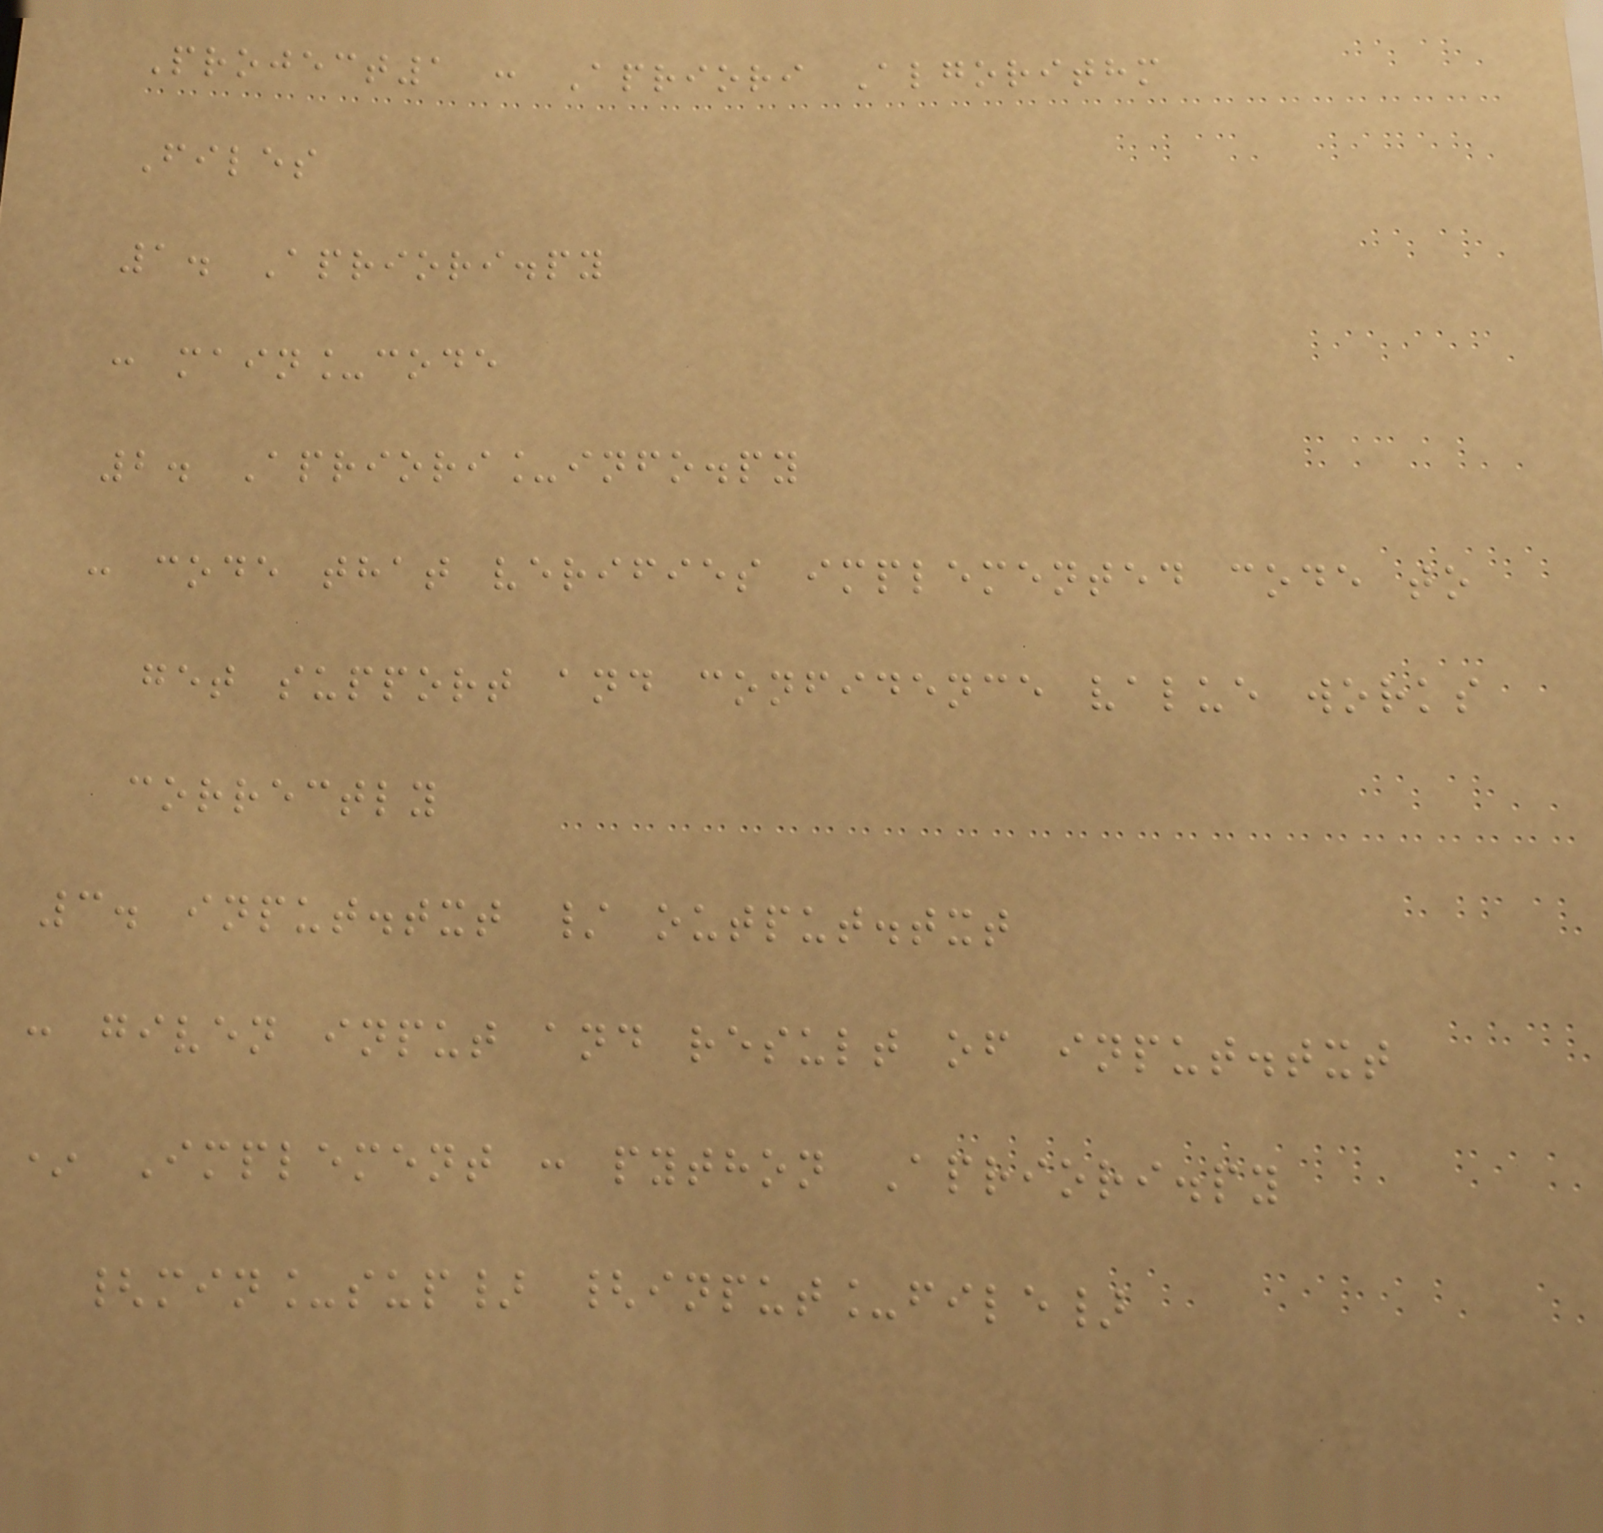Project1 : Apriori Algorithm
Files
1. Apriori.py
: main_code
2. Apriori_info.py
: code that verifies implemented code to
get support and confidence value works
correctly
3. input.txt / output.txt
: given input and result of input.txt
* Implement : python Apriori.py
{min_sup} {input_file}
